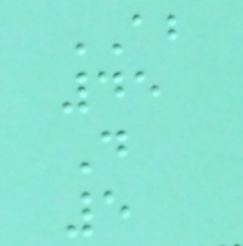AB
45
D
5
